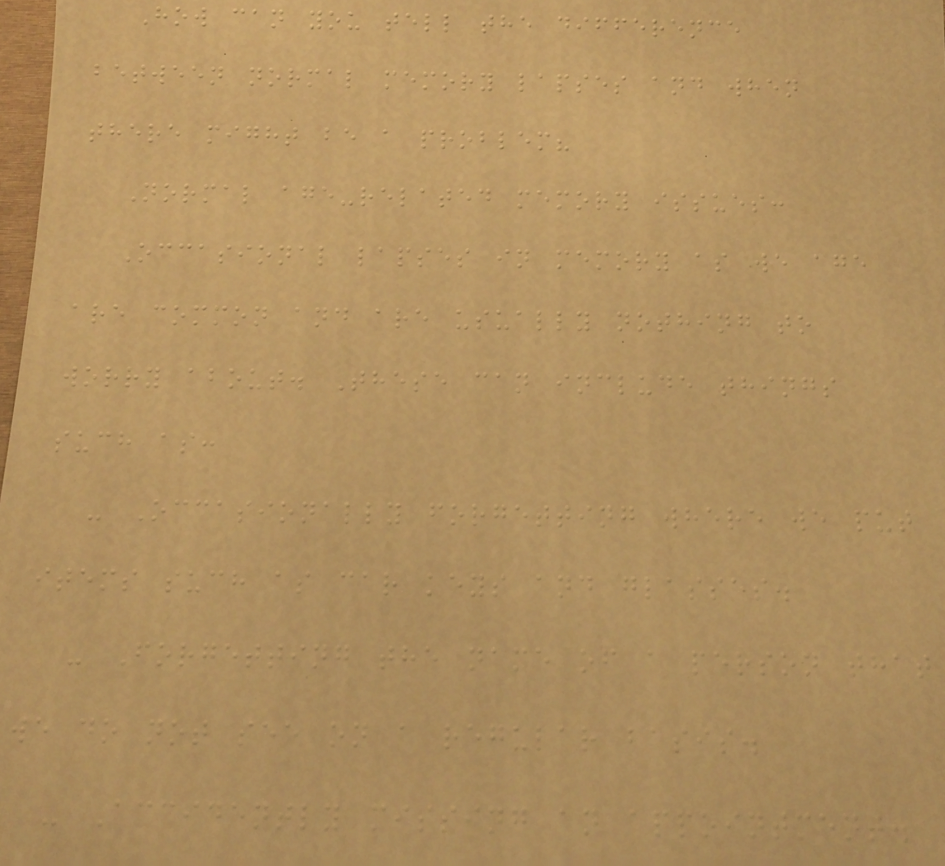How can you tell the difference
between normal memory lapses and when
there might be a problem?
Normal age-related memory issues:
Occasional lapses in memory as we age
are common and are usually nothing to
worry about. These can include things
such as:
- Occasionally forgetting where we put
items such as car keys and glasses.
- Forgetting the name of a person that
we do not see on a regular basis.
- Accidently missing an appointment.
